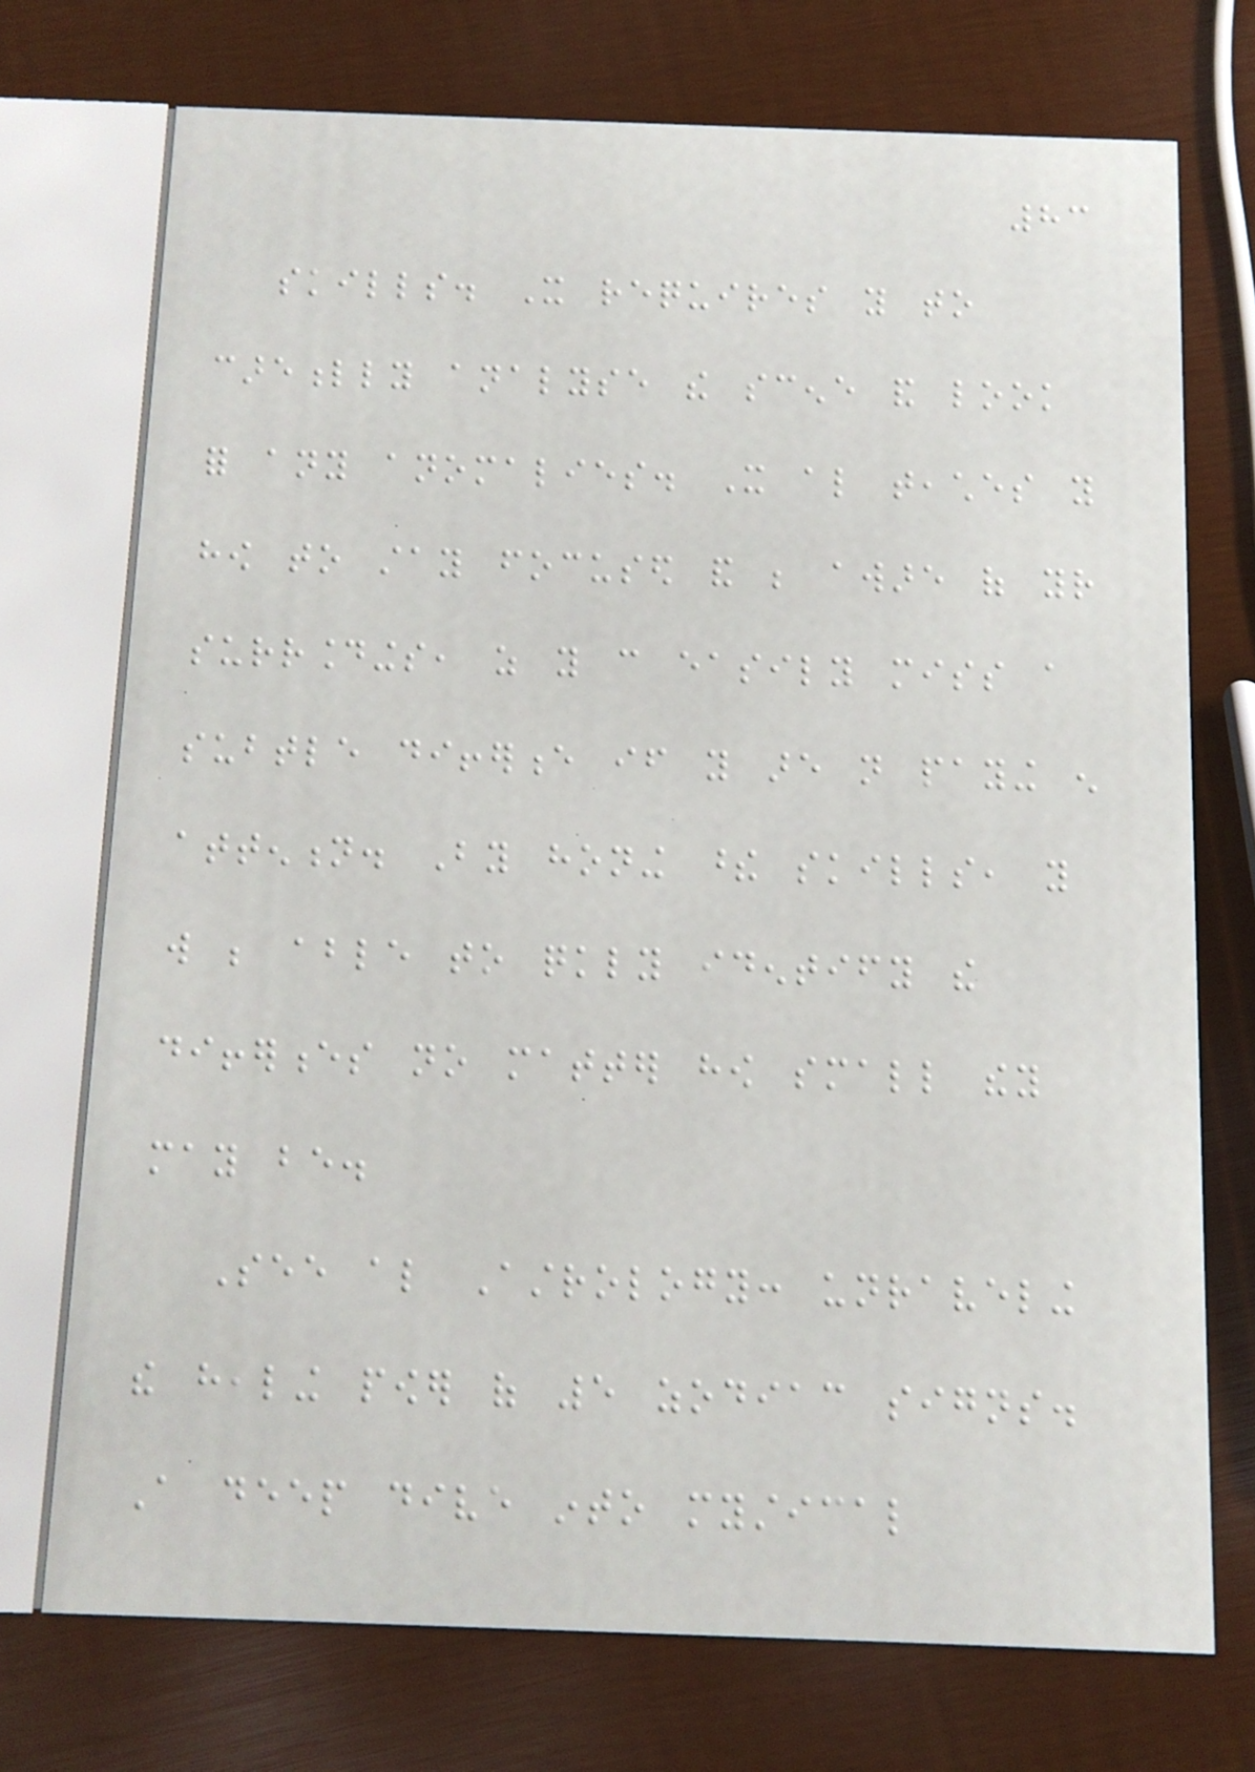83
skills. It requires you to
carefully analyse the scene and look
for any anomalies. It also teaches you
how to stay focused and be aware of your
surroundings, as you can easily miss a
subtle difference if you are not paying enough
attention. By honing these skills, you
will be able to quickly identify the
differences no matter how small they
may be.
See also Astrology: unraveling
the healing power of 5 zodiac signs.
A deep dive into mystical
